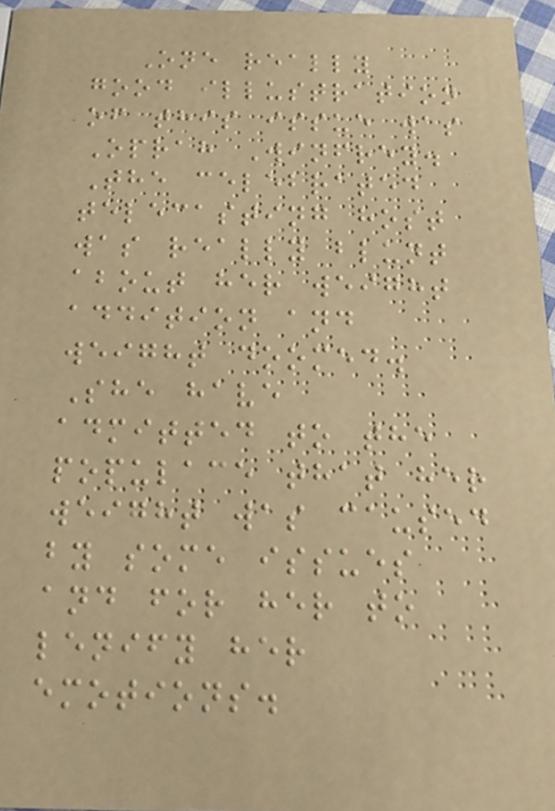One really
good illustration
of this issue was
Oprah Winfrey.
The celebrated
telecasting host
was really blunt
about her weight
addition and
weight doomed.
She have
admitted to the
populace that her
weight was caused
by some issues
and for her to
lenify her
emotions.
